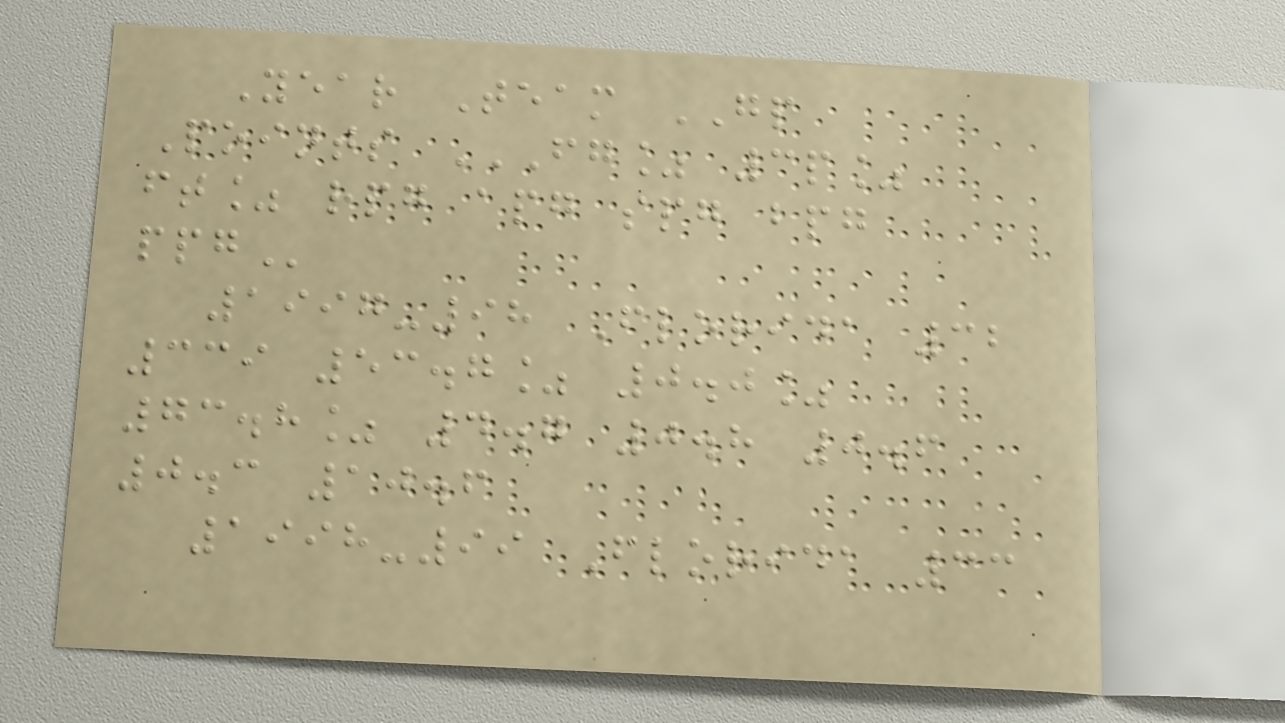Year Team GP
Points FG% 3P%
FT% RPG APG SPG BPG
PPG
1997-98 Florida 32
339 53.7% 0.0%
73.8% 4.7 0.8 0.6
0.3 10.6
1998-99 Florida 33
